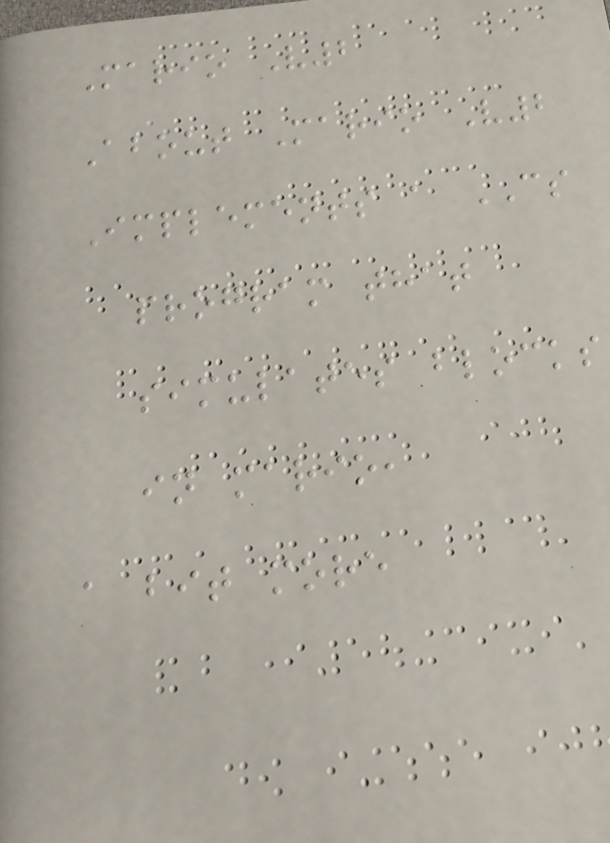Mario V2
About Mario V2
Implements a CS
program that
simulates blocks
in mario,
a bit more
